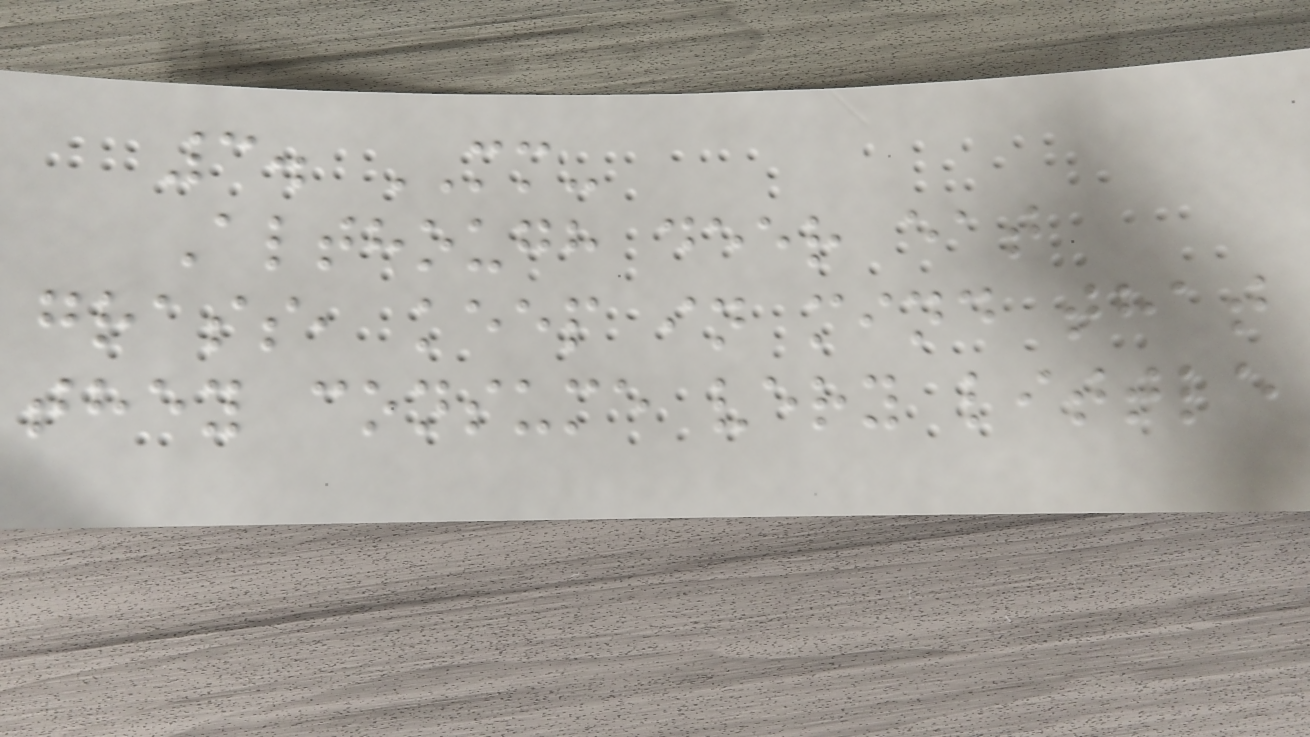3. MM-
Although deer eat
grass, keep in mind that
they consume very little
